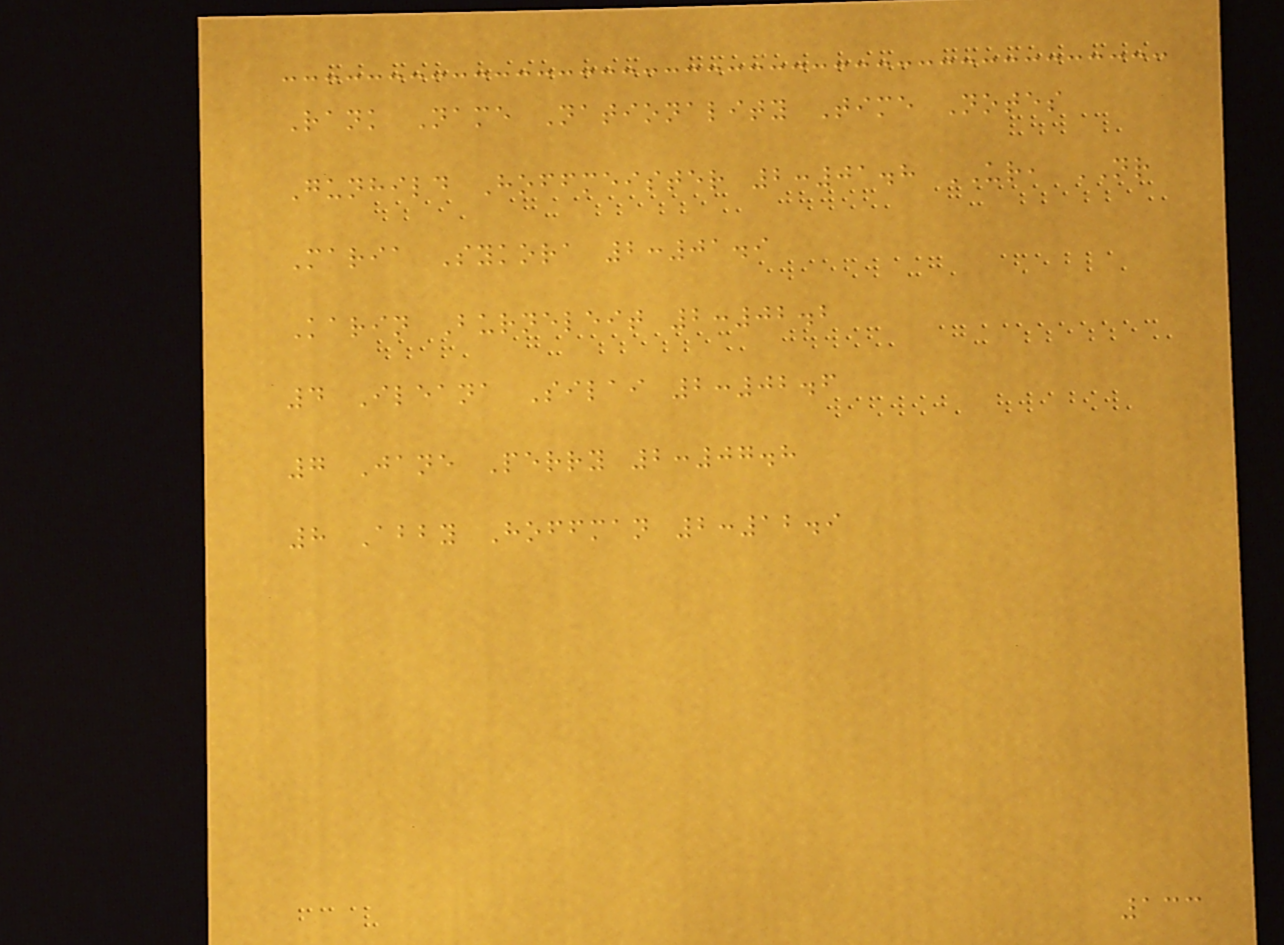Rank Name Nationality Time Notes
Gunhild Hoffmeister 2:01.8 UR, NR
Maria Sykora 2:01.9
Karin Burneleit 2:02.2
4 Ileana Silai 2:02.6
7 Jane Perry 2:07.8
8 Abby Hoffman 2:12.9
133
